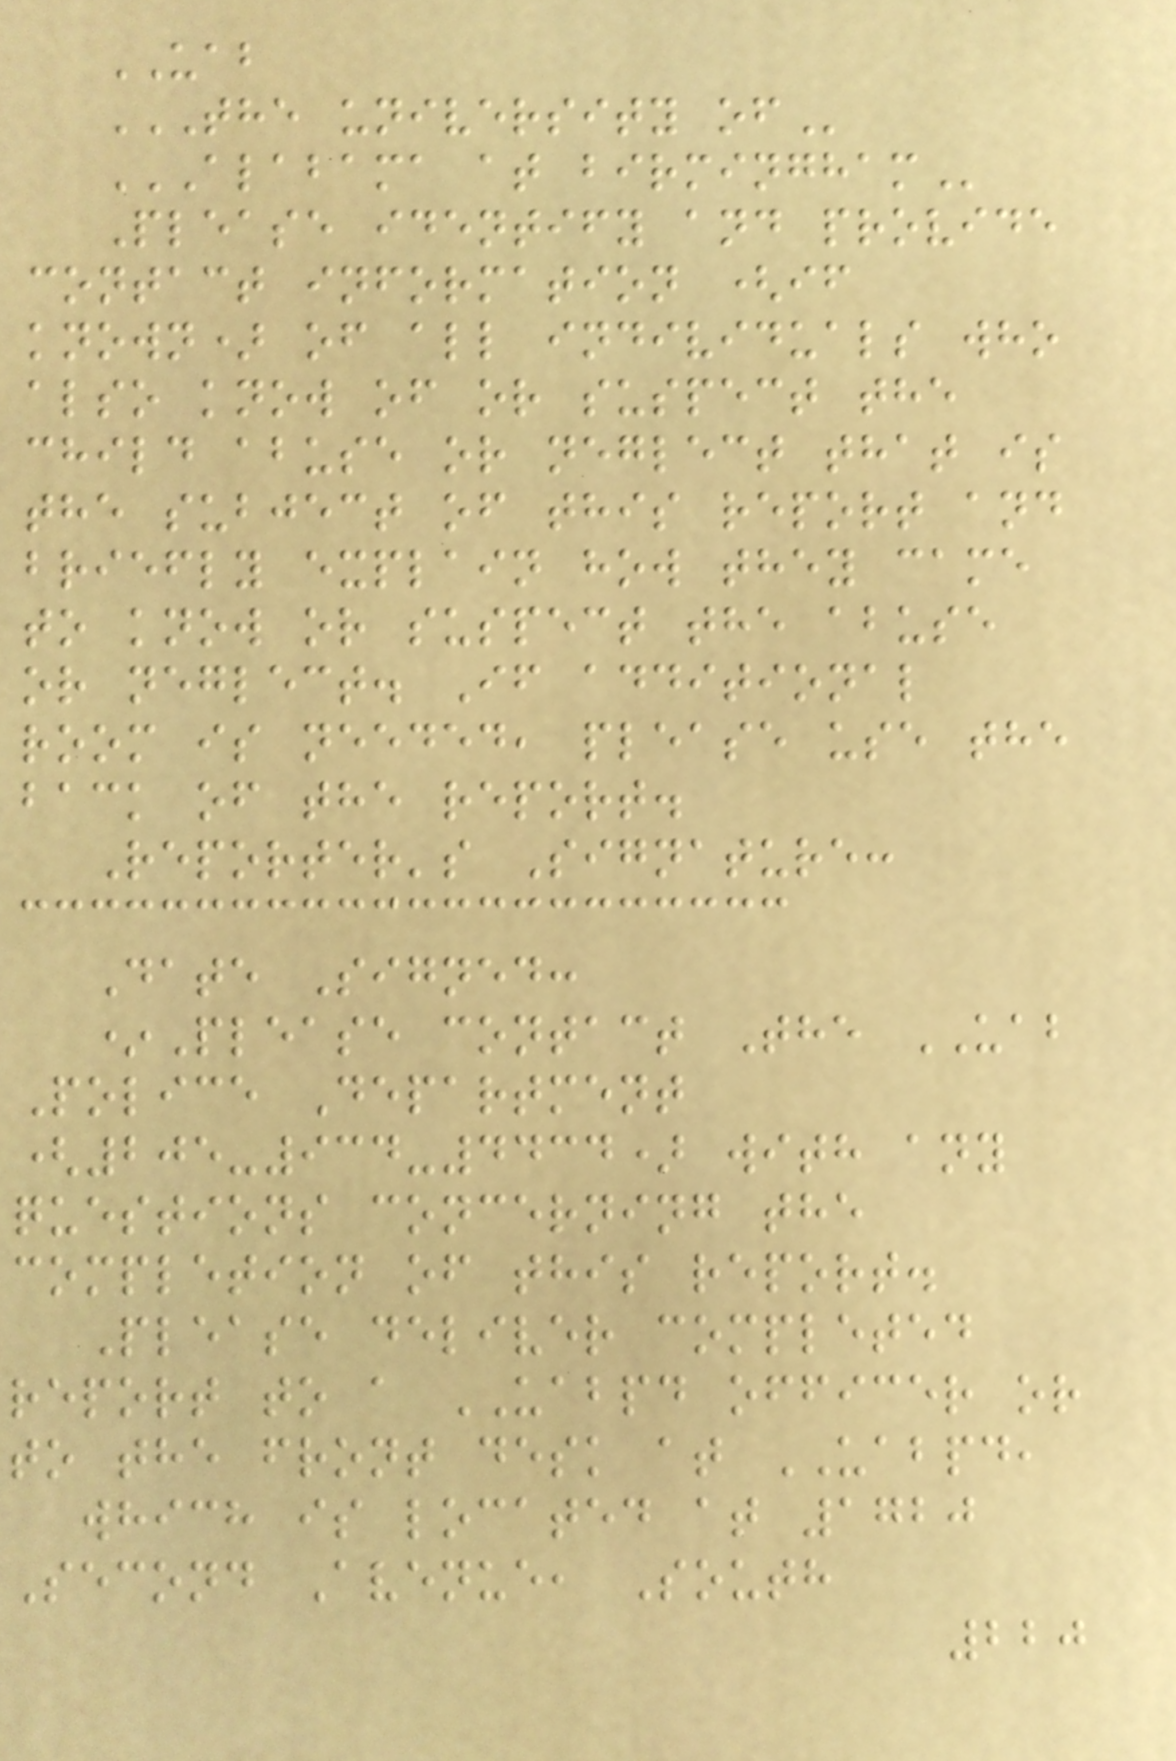UAB
THE UNIVERSITY OF
ALABAMA AT BIRMINGHAM
Please identify and provide
contact information (if
known) of all individuals who
also know of or suspect the
child abuse or neglect that is
the subject of this report and
briefly explain how they came
to know or suspect the abuse
or neglect. If additional
room is needed, please use the
back of the report.
Reporter's Signature:
Date Signed:
*Please contact The UAB
Police Department
(205-934-4434) with any
questions concerning the
completion of this report.
Please deliver completed
report to a UABPD officer or
to the front desk at UABPD,
which is located at 1720
Second Avenue, South
220
